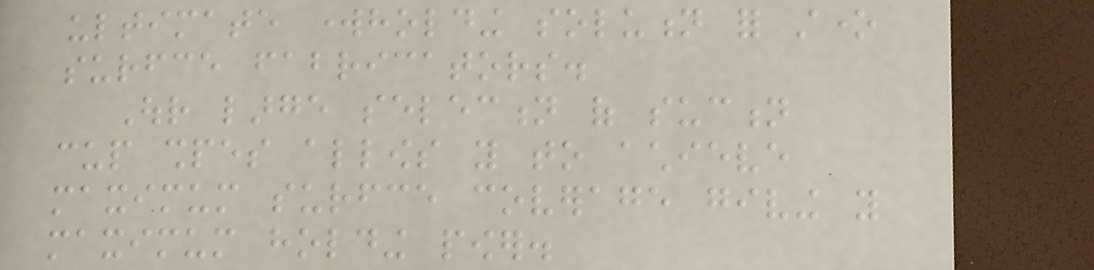ultimate workholding solution for stone
surfce fabricators.
Our large selection of suction
cup shpes allows you to achieve
maximum surfce coverage giving you
maximum holding power.
